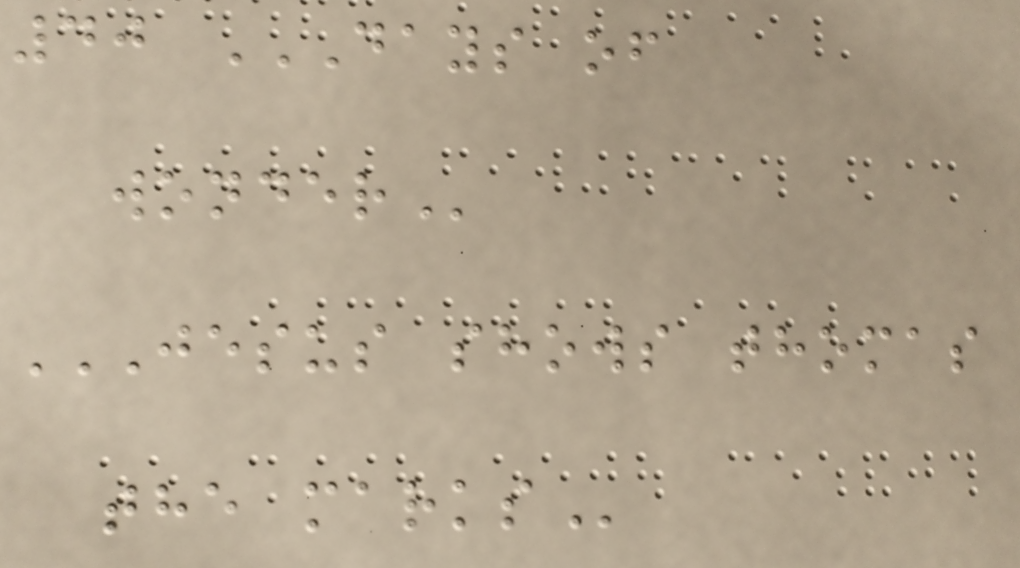40 DAYS OF
WONDER
JESUS SHOWS THOMAS
THE MARKS
